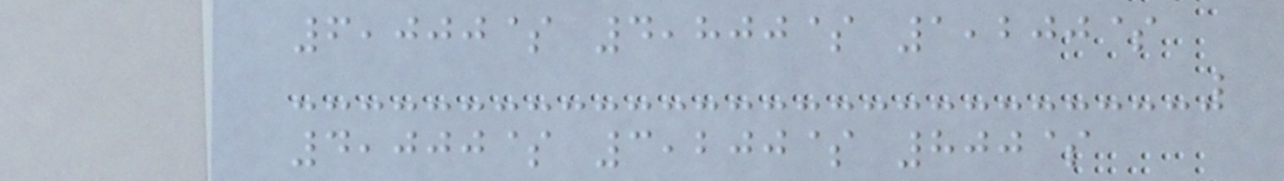6,000$ 4,800$ 1,200$
4,000$ 3,200$ 800$
